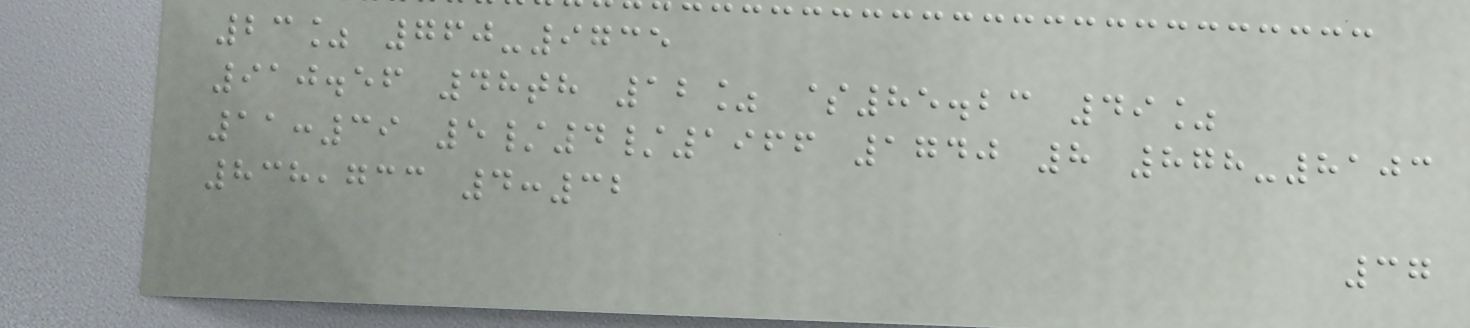23% 760-9735
910.56 48th 12% $85.23 49%
11:39 5/4/1966 1740 8 878-8103
838,733 4:32
37
